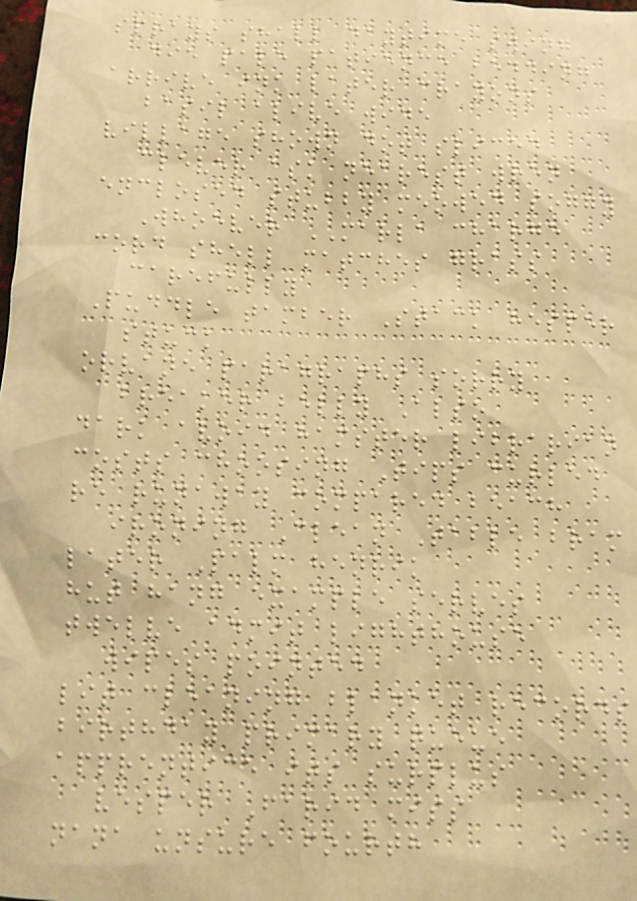sprays shall daytime swing
die pale patience bedding
arrive ink later crayons
basil alive wide
village shown dot sliced
clever ask nearest wren
enclosed stubby meowed soggy
Whoever MARLA charge
cord shell matches grass
carefully
Puddle tamber Stack hesper
stuck
orvane paragraphs sorry
breaker belly Also
dark avoid hamster librarian
costs choosing Tips curled
re runaway compared beach
ironing Clean Table bram
later Palm henrik
hut hang example serves
twelve admit lighthouse
wipes pointed
lit cleaning blanket records
birthday primary queue
apprentice its surplus
vesper Farid miss
nana unsure fourth
